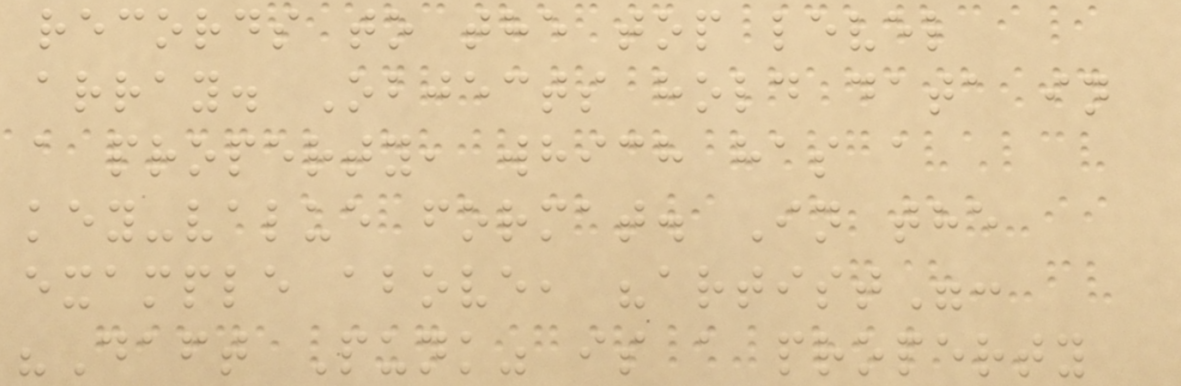records to the top level
array. Objects hold data in
a property, which has a
key-value format. In the
example above, "artist":
"Daft Punk" is a property
